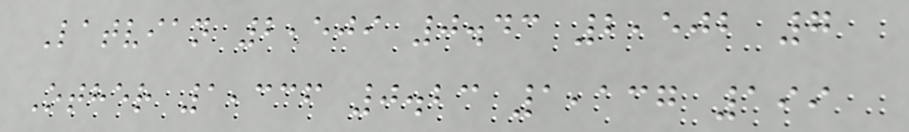Latvian 2,509 0.43 2,502 7
Other 1,336 0.23 1,137 199
